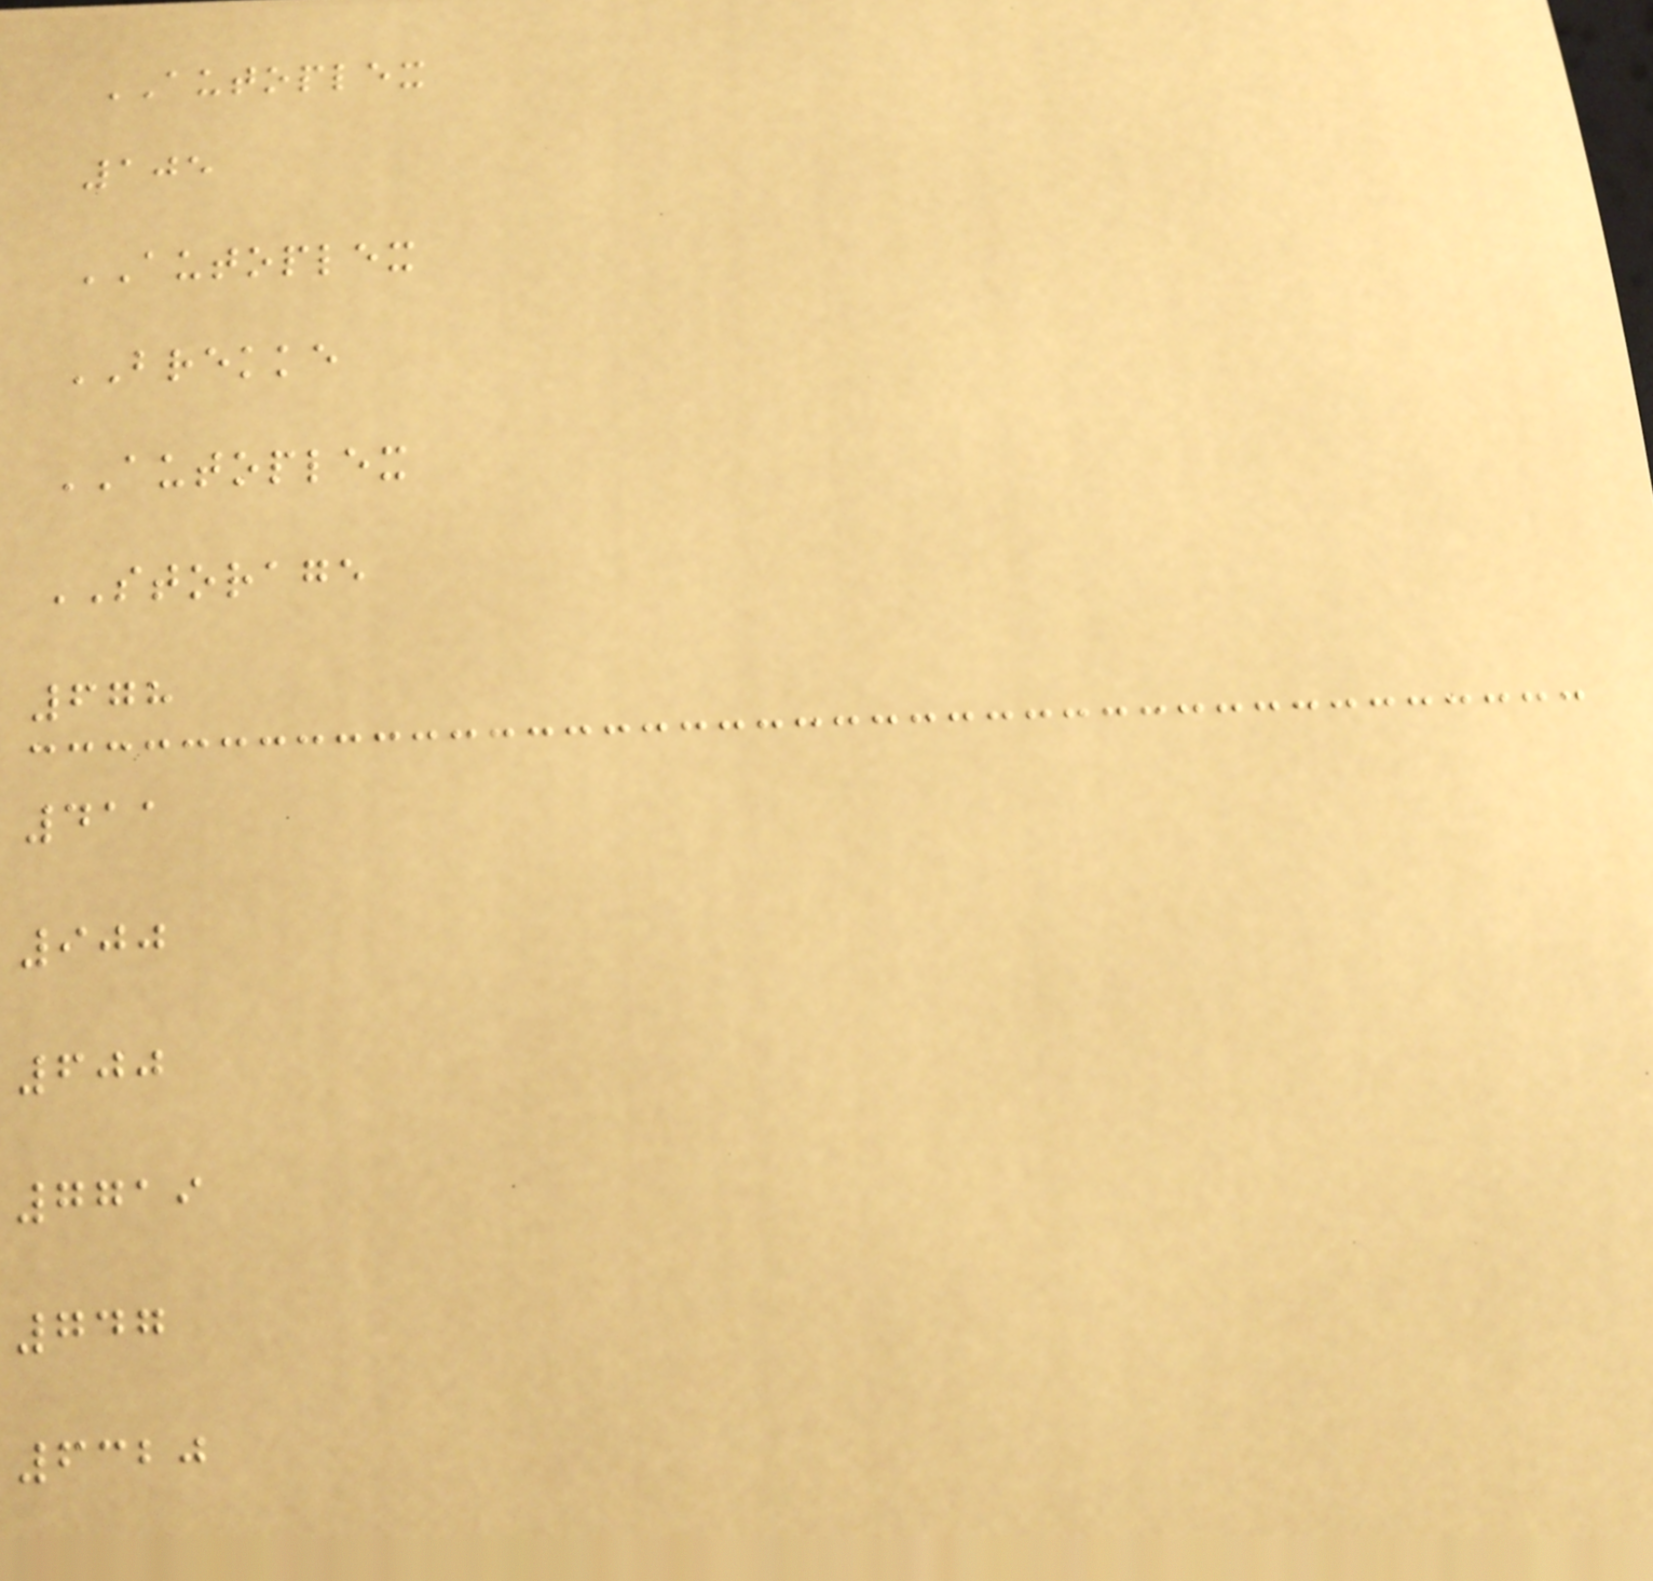AUTOPLEX
105
AUTOPLEX
BREKKE
AUTOPLEX
STORAGE
678
411
900
600
7719
747
6320
